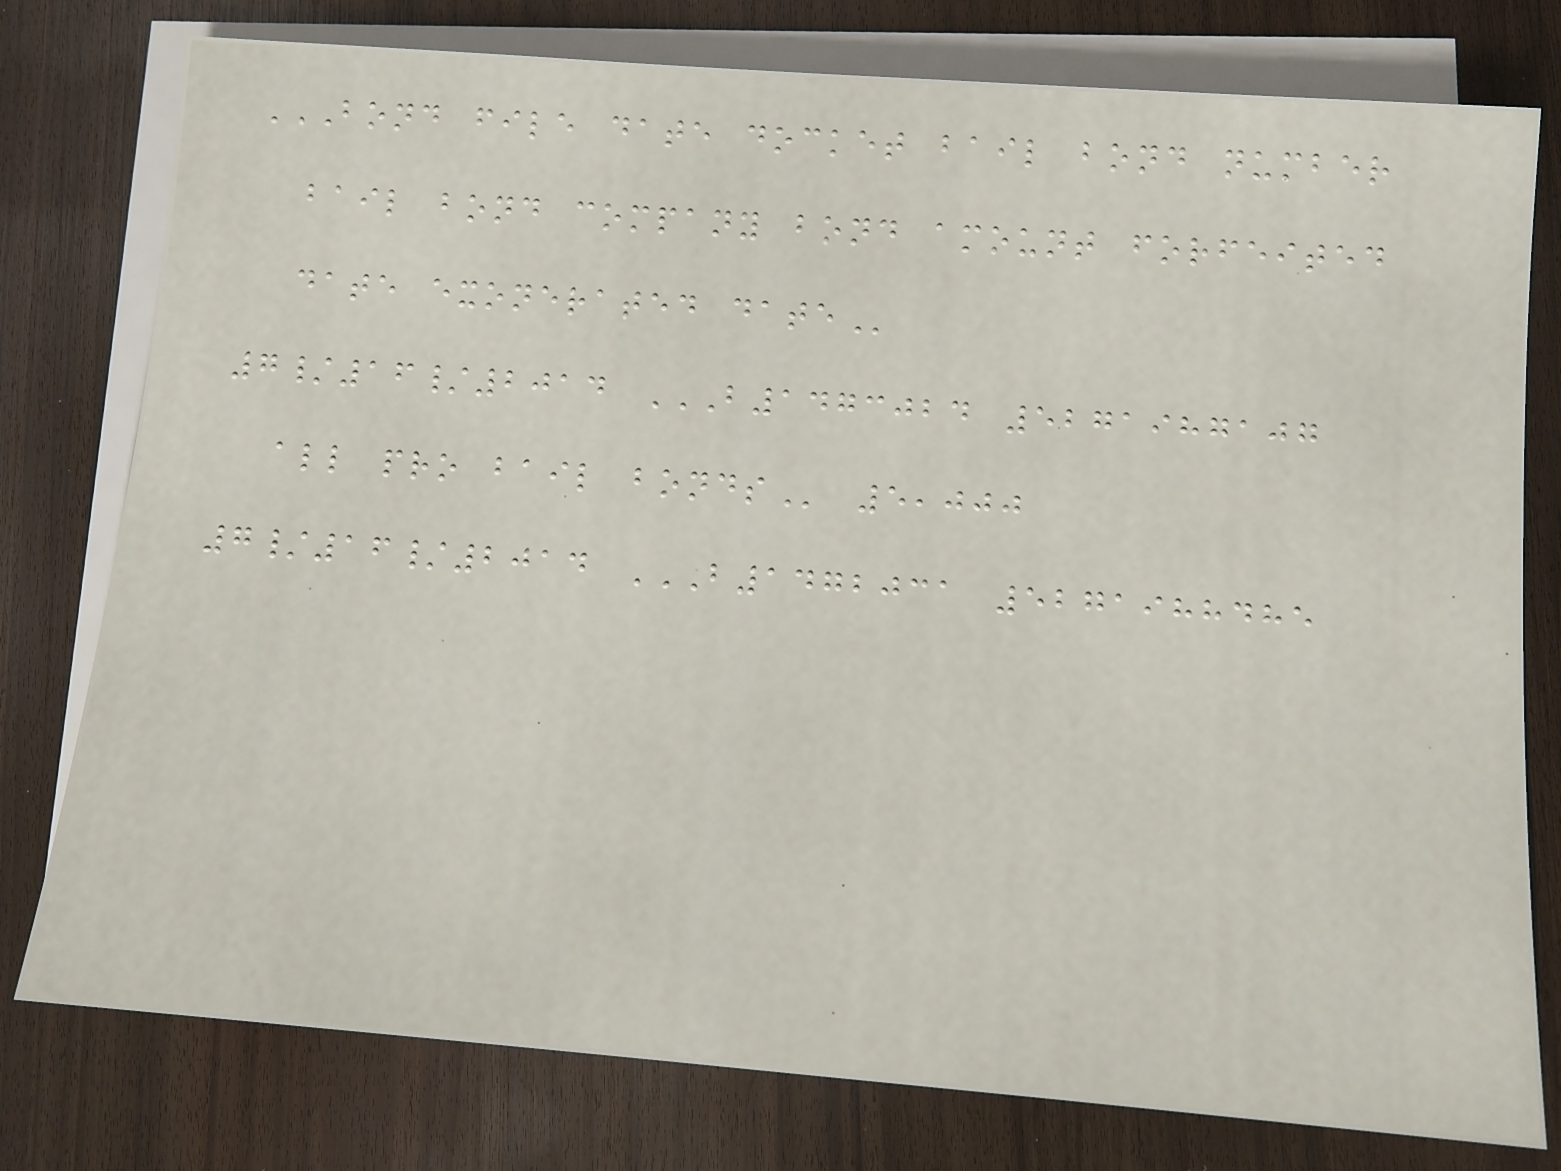BOND FILE DATE DOCKET BAIL BOND NUMBER
BAIL BOND COMPANY BOND AMOUNT FORFEITED
DATE EXONERATED DATE
7/16/2014 B1473024 5271987107
ALL PRO BAIL BONDS 5,000
7/16/2014 B1472031 5271988485
